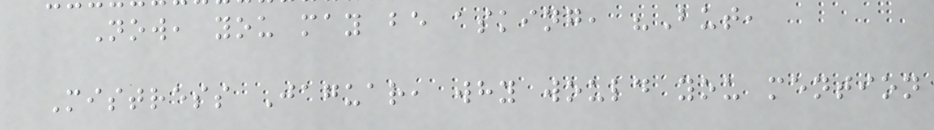Now, you may be asking, "But,
Mistress Jaguar, why would you mention
